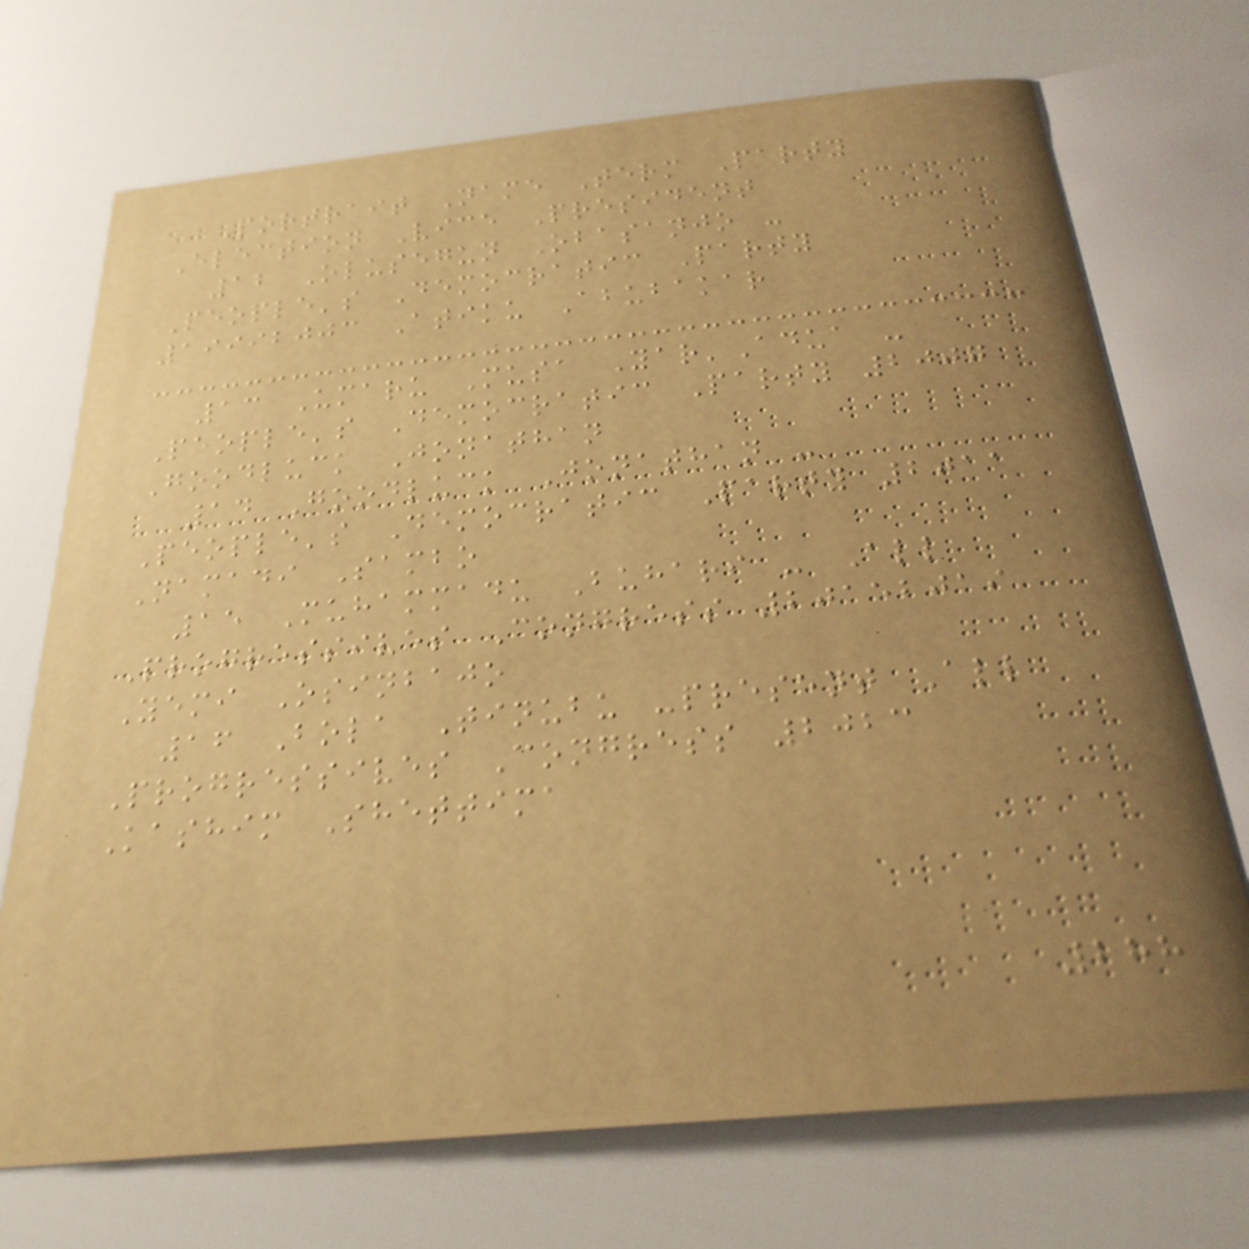Portrait Name Term Party
Election Vice President
12 Olusegun Obasanjo -
People's Democratic Party
19992003 Atiku Abubakar
13 Umaru Musa Yar'Adua -
People's Democratic Party 2007
Goodluck Jonathan
14 Goodluck Jonathan -
People's Democratic Party 2011
Namadi Sambo
15 Muhammadu Buhari - All
Progressives Congress 20152019
Yemi Osinbajo
16 Bola Tinubu -present All
Progressives Congress 2023
Kashim Shettima
288
